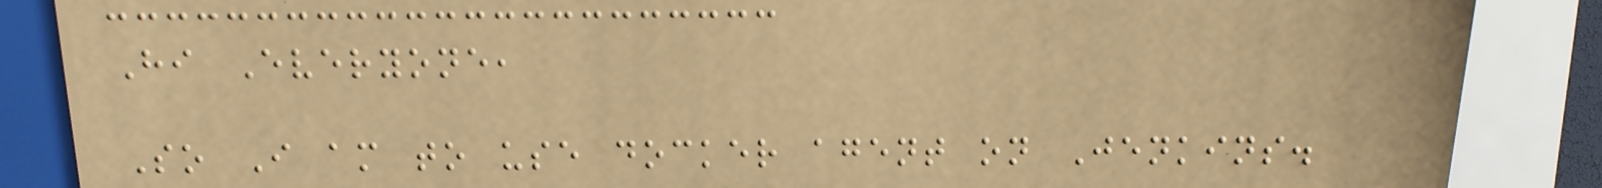Hi Everyone,
So I am to use docker agent on Jenkins.
